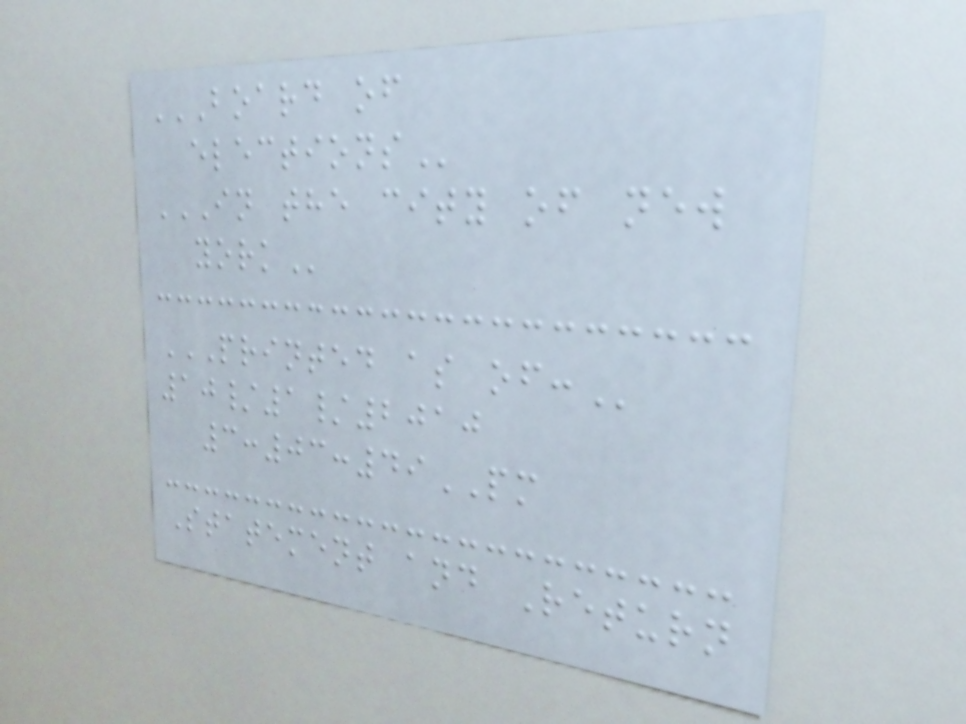BOARD OF
ELECTIONS
IN THE CITY OF NEW
YORK
PRINTED AS OF:
10/1/2010
3:03:49PM
Statement and Return
